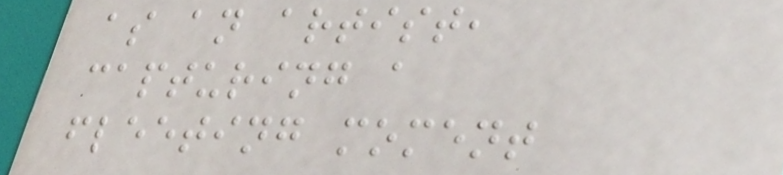as an artist,
capturing a
fleeting moment
